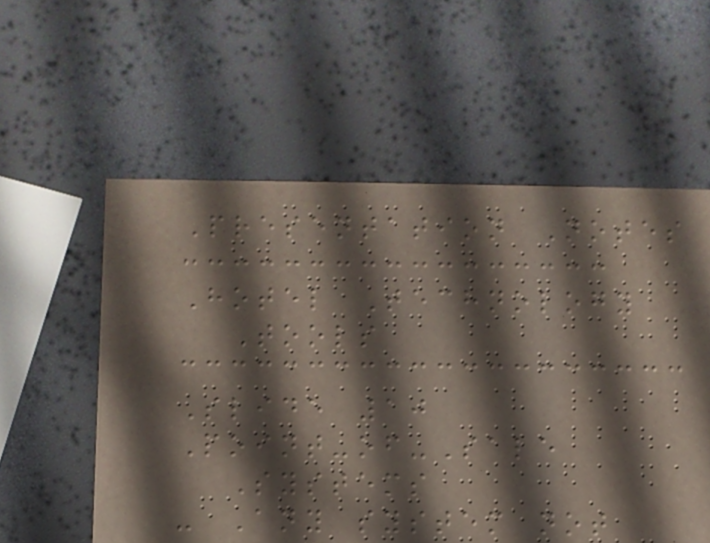Presentation Notes
Hotel Technology
Tools
Slide 10
Point-of-Sale
Systems
- Any system not
